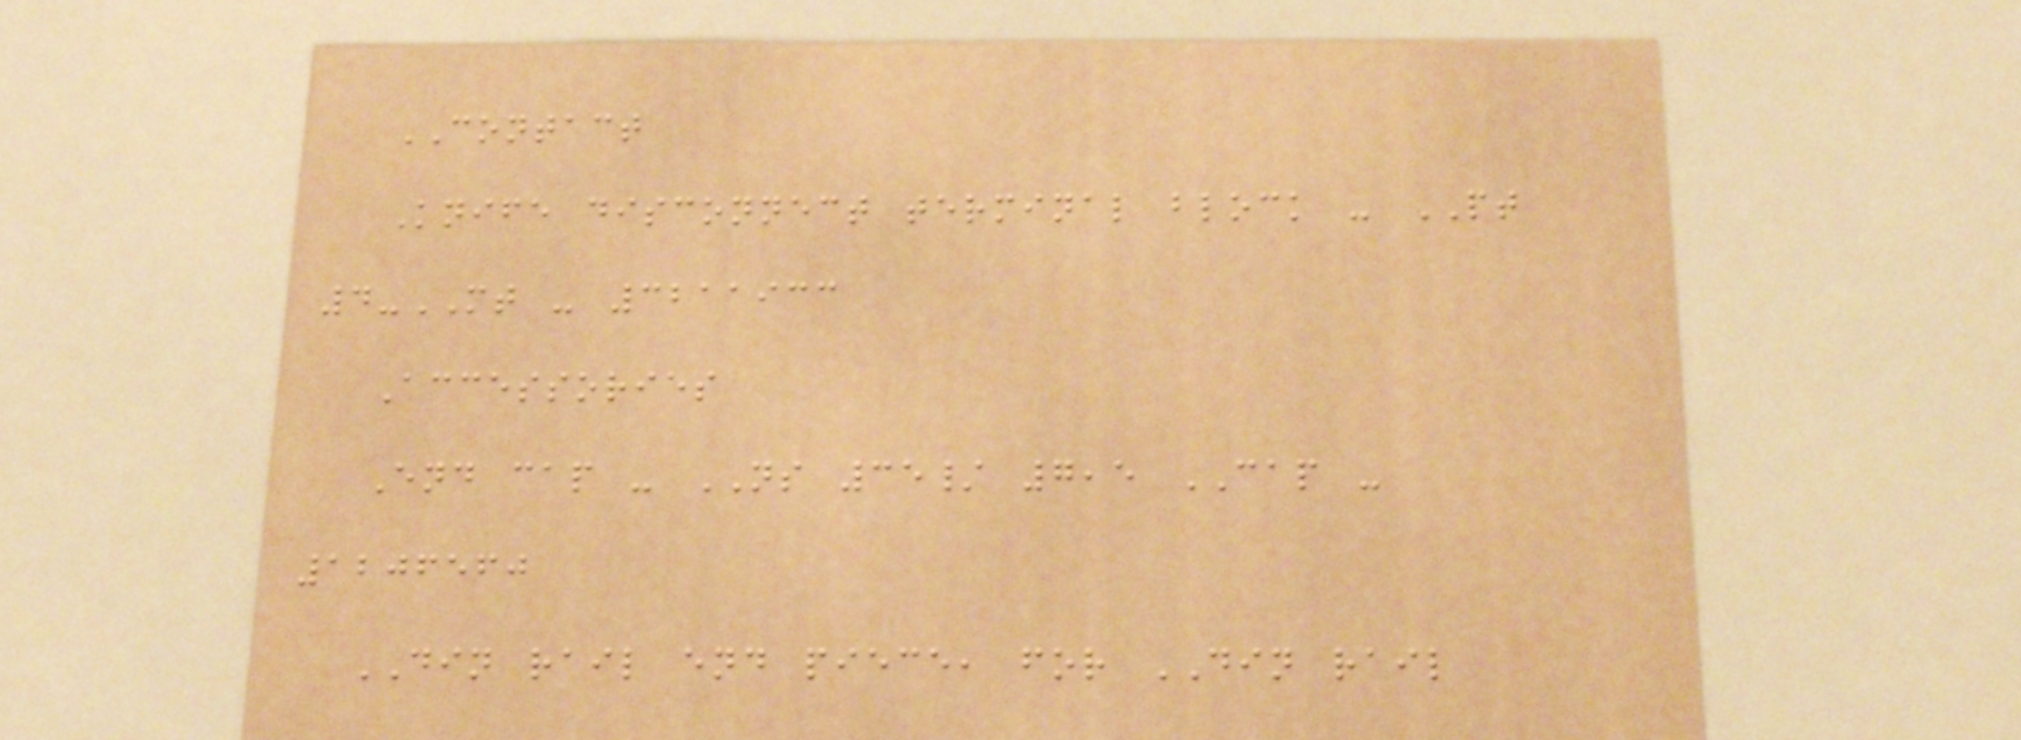CONTACT
Knife disconnect terminal block - PT
4-MT - 3211933
Accessories
End cap - NS 35/ 7,5 CAP -
1206560
DIN rail end piece, for DIN rail
